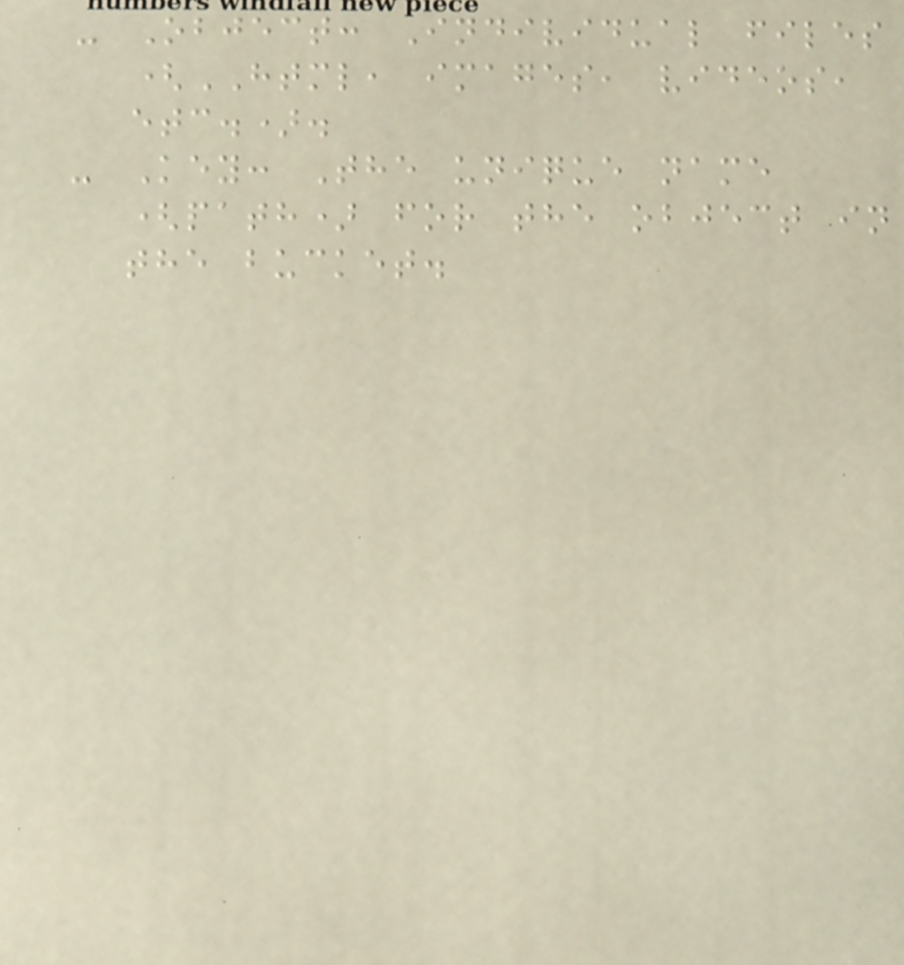- Object: Individual files
(HTML, images, videos,
etc.).
- Key: The unique name
(path) for the object in
the bucket.
